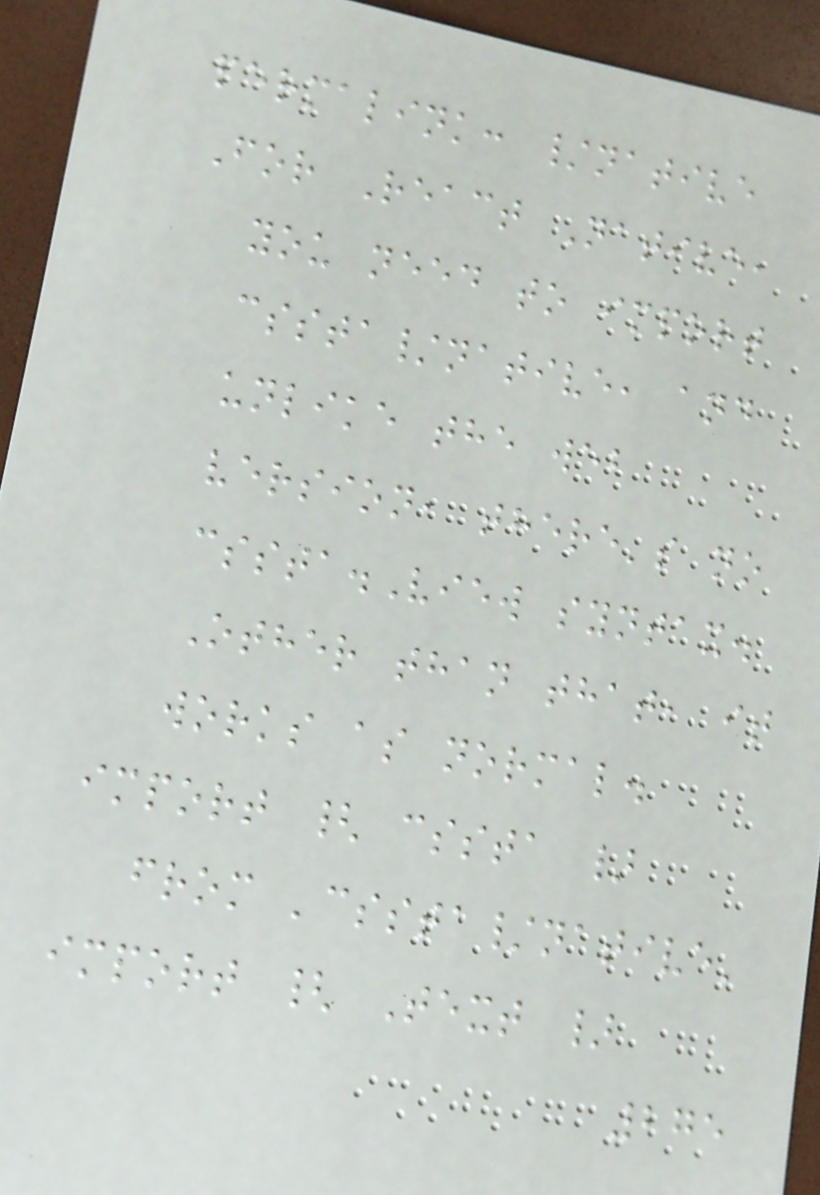permalink: /native
For React Native,
you need to import
cssta/native, and
unlike the web
version, there's no
cssta.View syntax.
Other than that, it
works as normal.
import { cssta }
from 'cssta/native'
import { Text }
275
